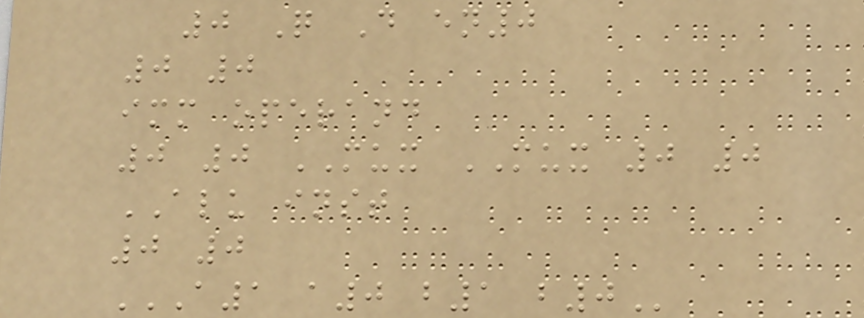0 Q D en0
0 0
imm operand
0 0 MUX MUX 0 0
ALU inst
0 0
A1 A0 B1 B0
